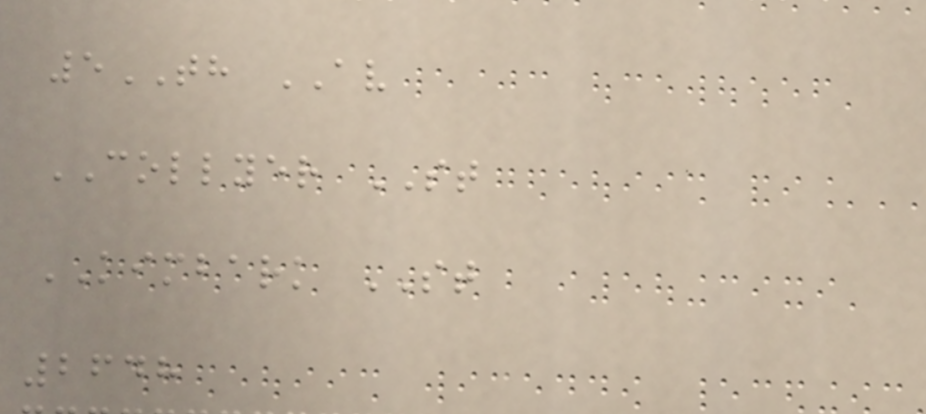5TH AV
COLLYER ST
KIMBARK ST
2648
